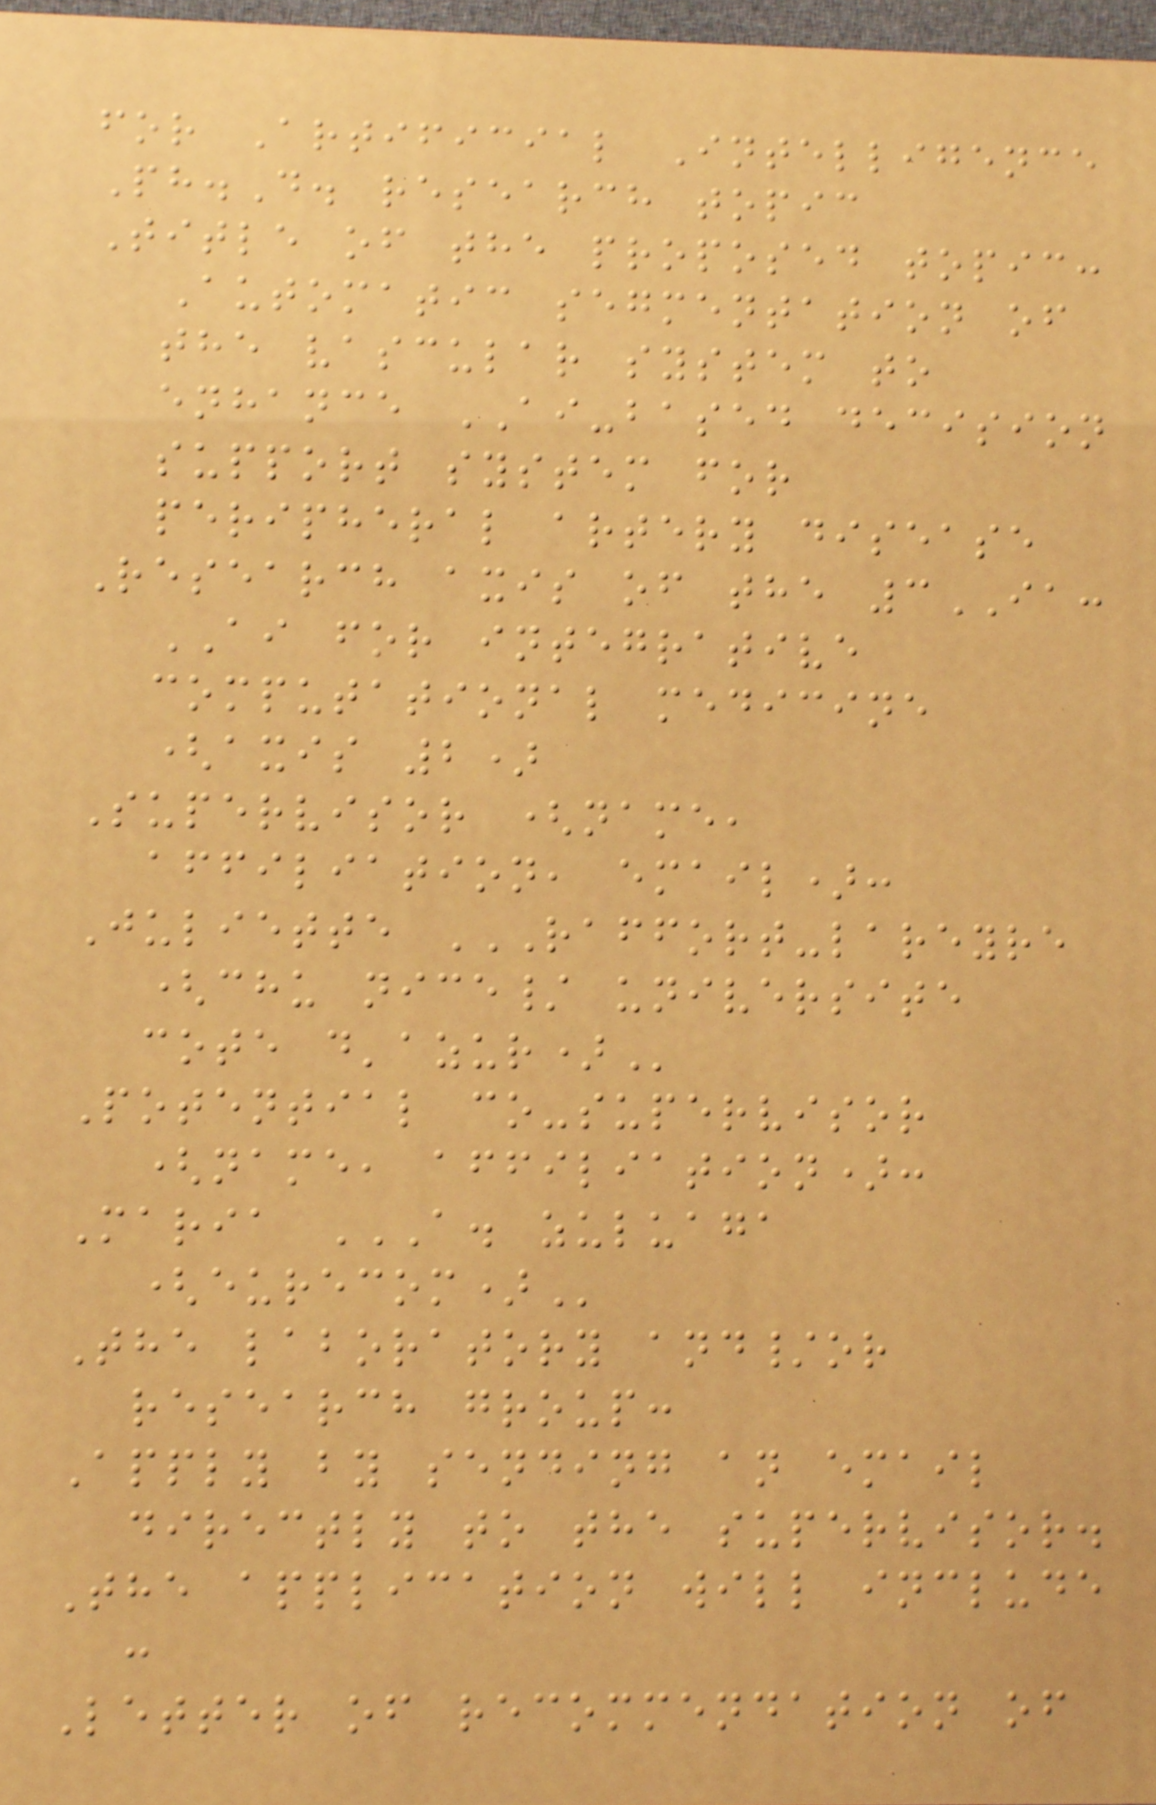for Artificial Intelligence
Ph.D. research topic
Title of the proposed topic:
Automatic segmentation of
the vascular system to
enhance AI-based decision
support system for
peripheral artery disease
Research axis of the 3IA:
AI for integrative
computational medicine
(axis 2)
Supervisor (name,
affiliation, email):
Juliette RAFFORT-LAREYRE
(CHU NICE/ UNIVERSITE
COTE D'AZUR)
Potential co-supervisor
(name, affiliation):
Maria A. ZULUAGA
(EURECOM)
The laboratory and/or
research group:
Apply by sending an email
directly to the supervisor.
The application will include
:
Letter of recommendation of
